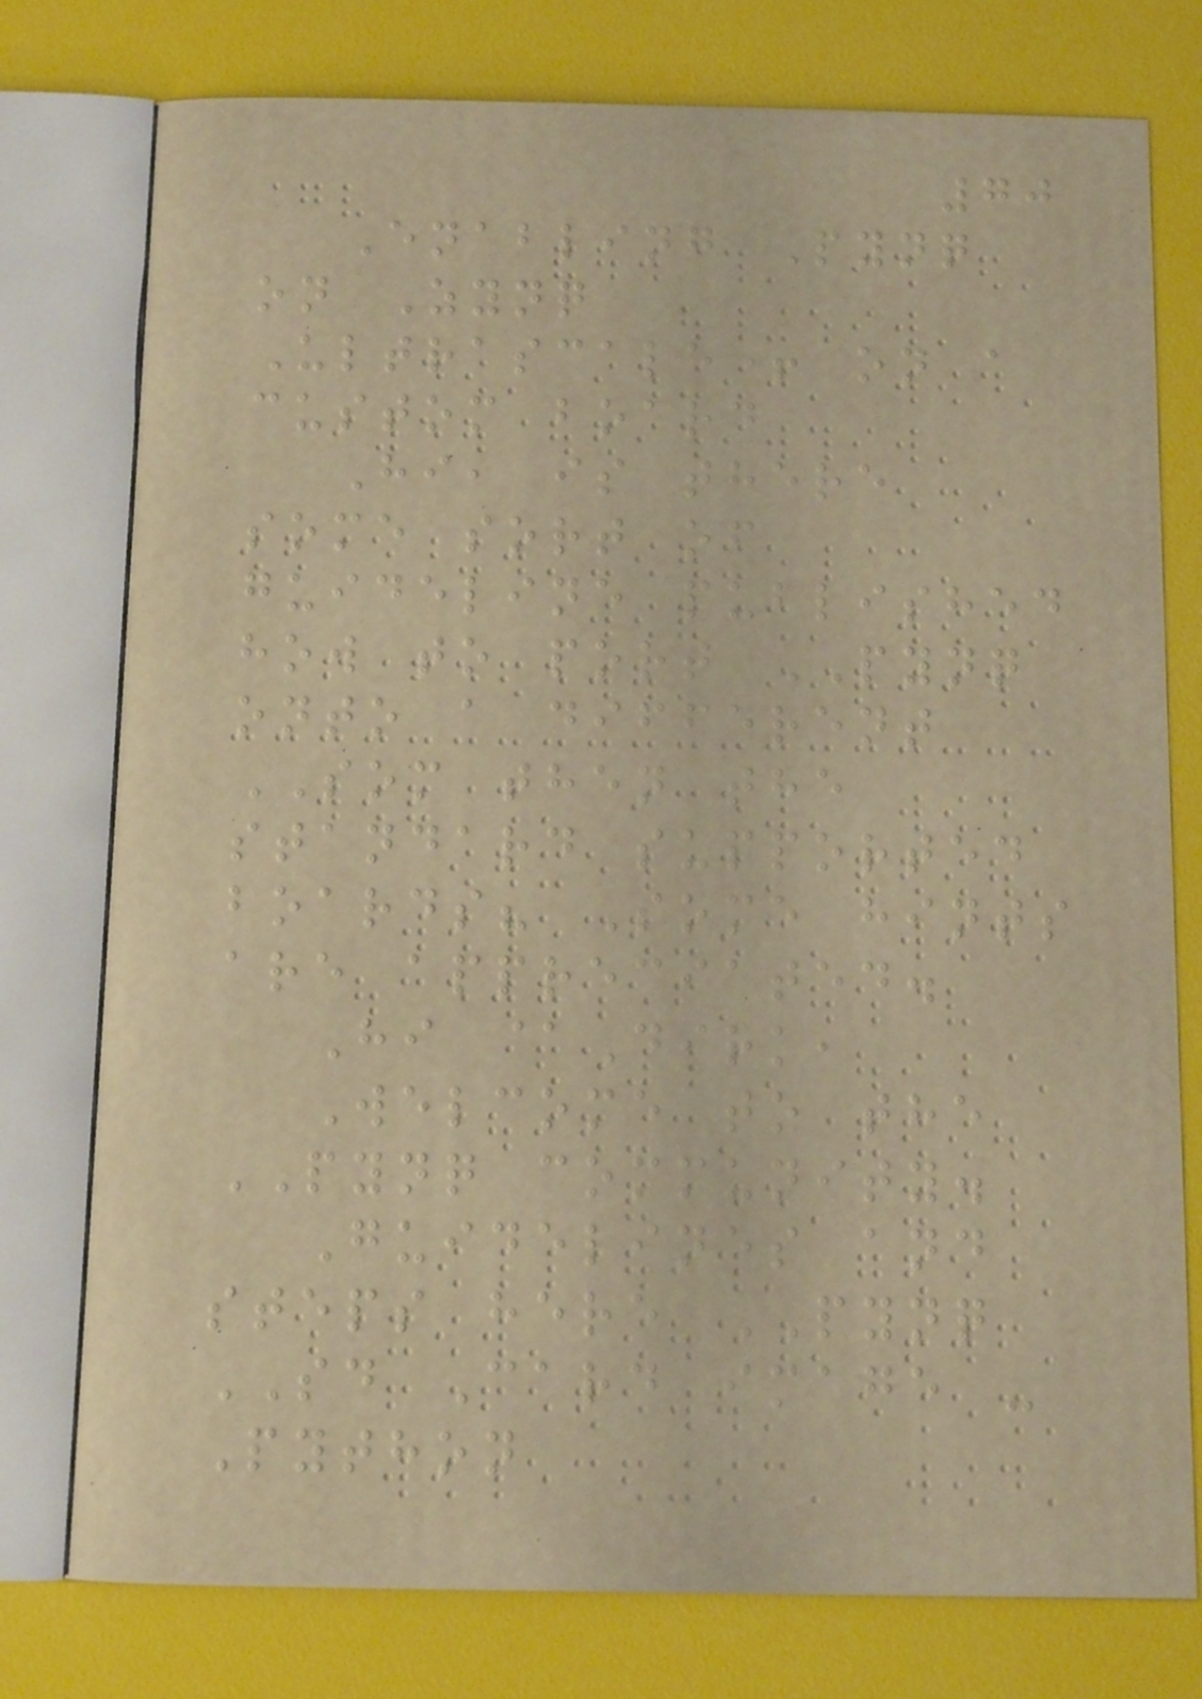70
Enabling Pynq
on Zynq
Ultrascale+ on a
custom board
Hi, is there
some sort of
guideline published
how to port PYNQ
onto a different
SOM then the
standard supported
boards? Some hints
are appreciated.
Hi @Dirk,
Welcome to the
PYNQ community.
Guidelines and
steps here PYNQ
SD Card image -
Python
